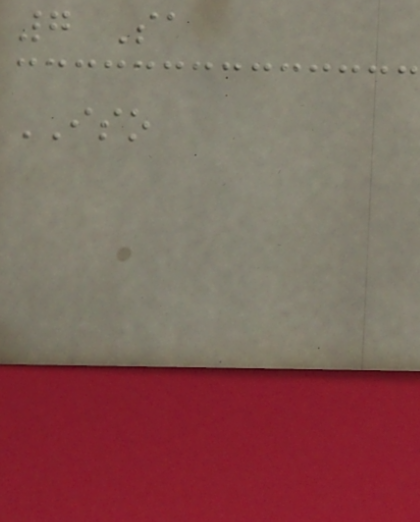7 Sa
ISO
